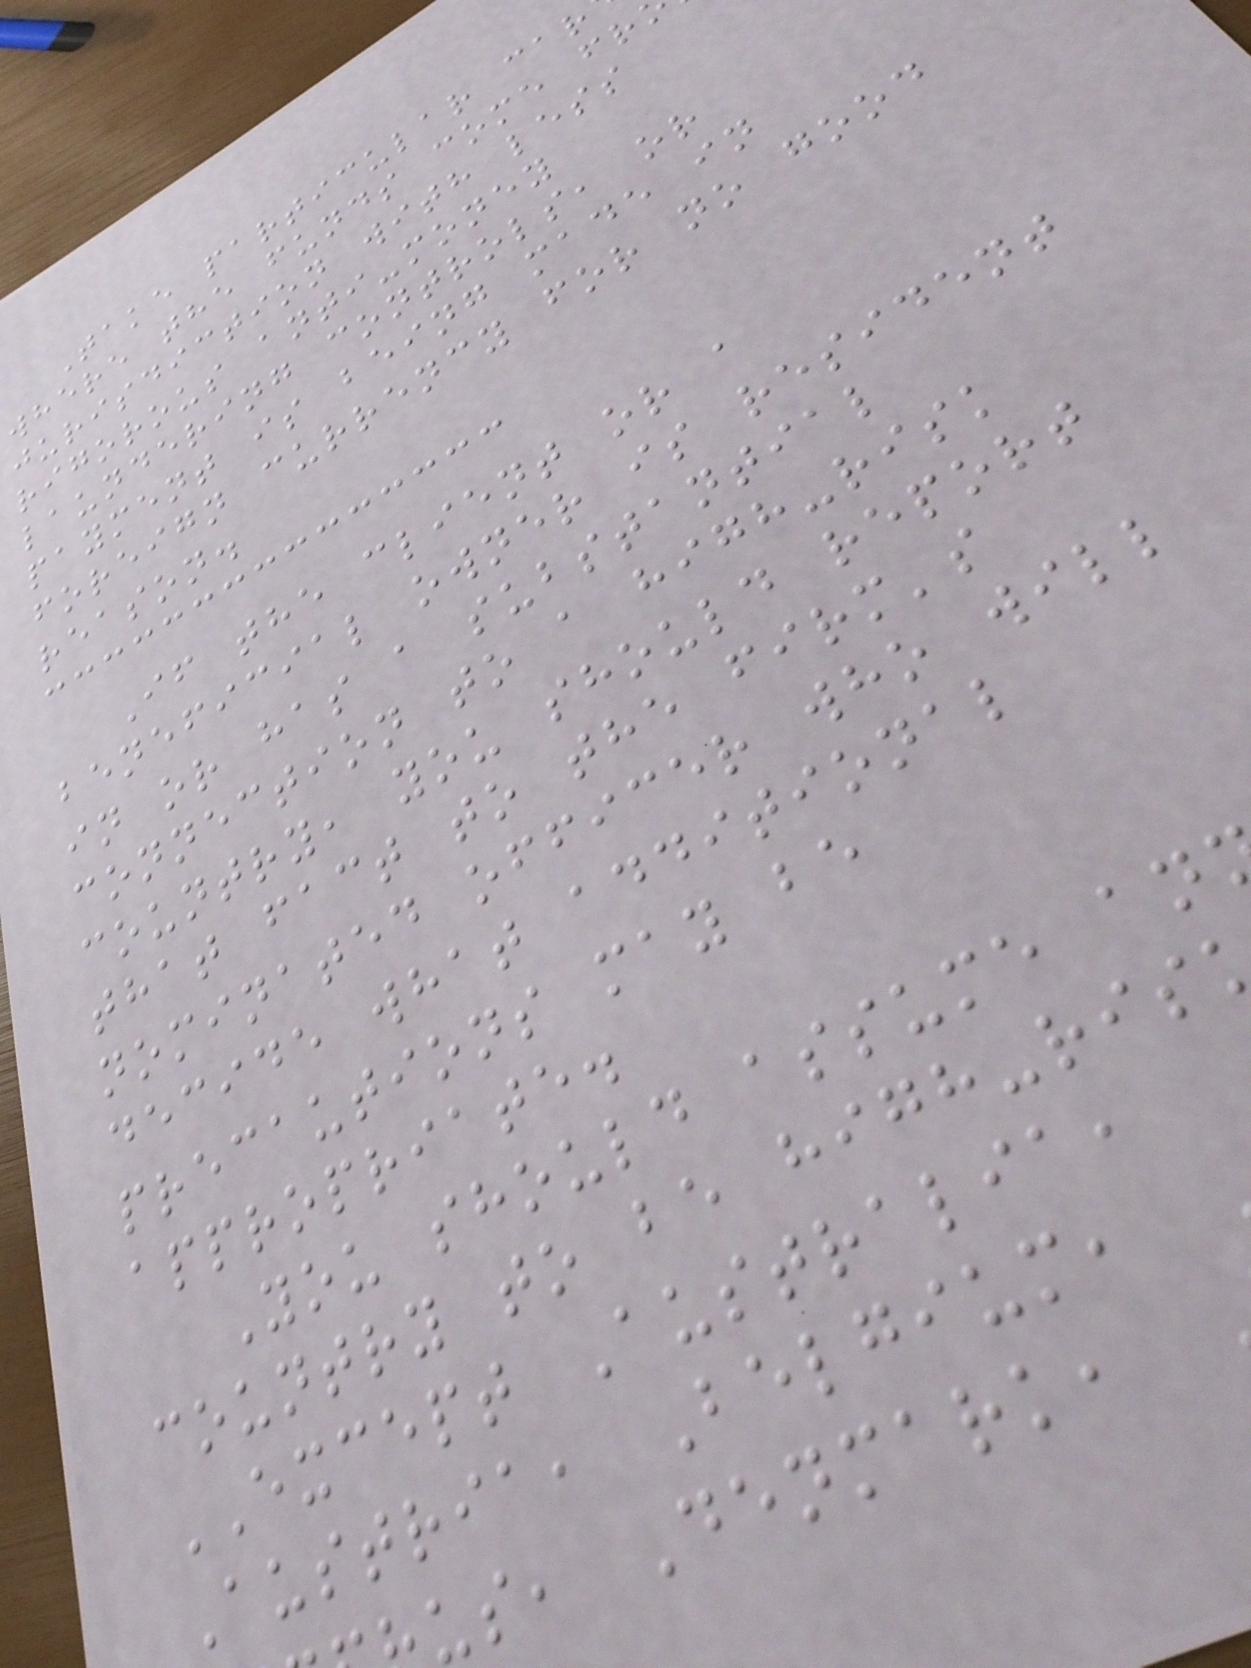Take particular car
where the funds come fr
jurisdiction with less
rigorous anti-money
laundering controls, or
payment is being made in
foreign currency for no good
reason.
If the client or a
beneficial owner is resident
in or has a substantial
connection to a high-risk
country, you should report
that fact to the firm's
nominated officer who will
decide what additional
precautions may be
appropriate.
You should assume an
country to be high-ris
EXCEPT Australia,
Austria, Belgium,
us, Denmark,
